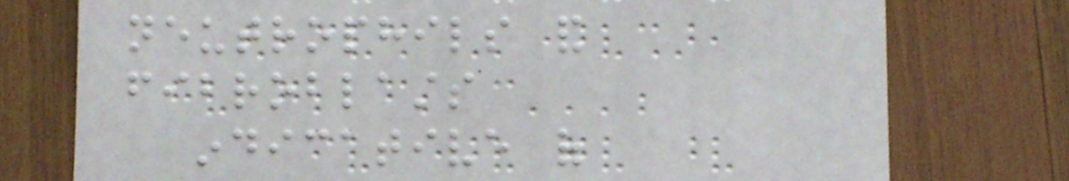neutrophils and
fibroblasts
indicative of
